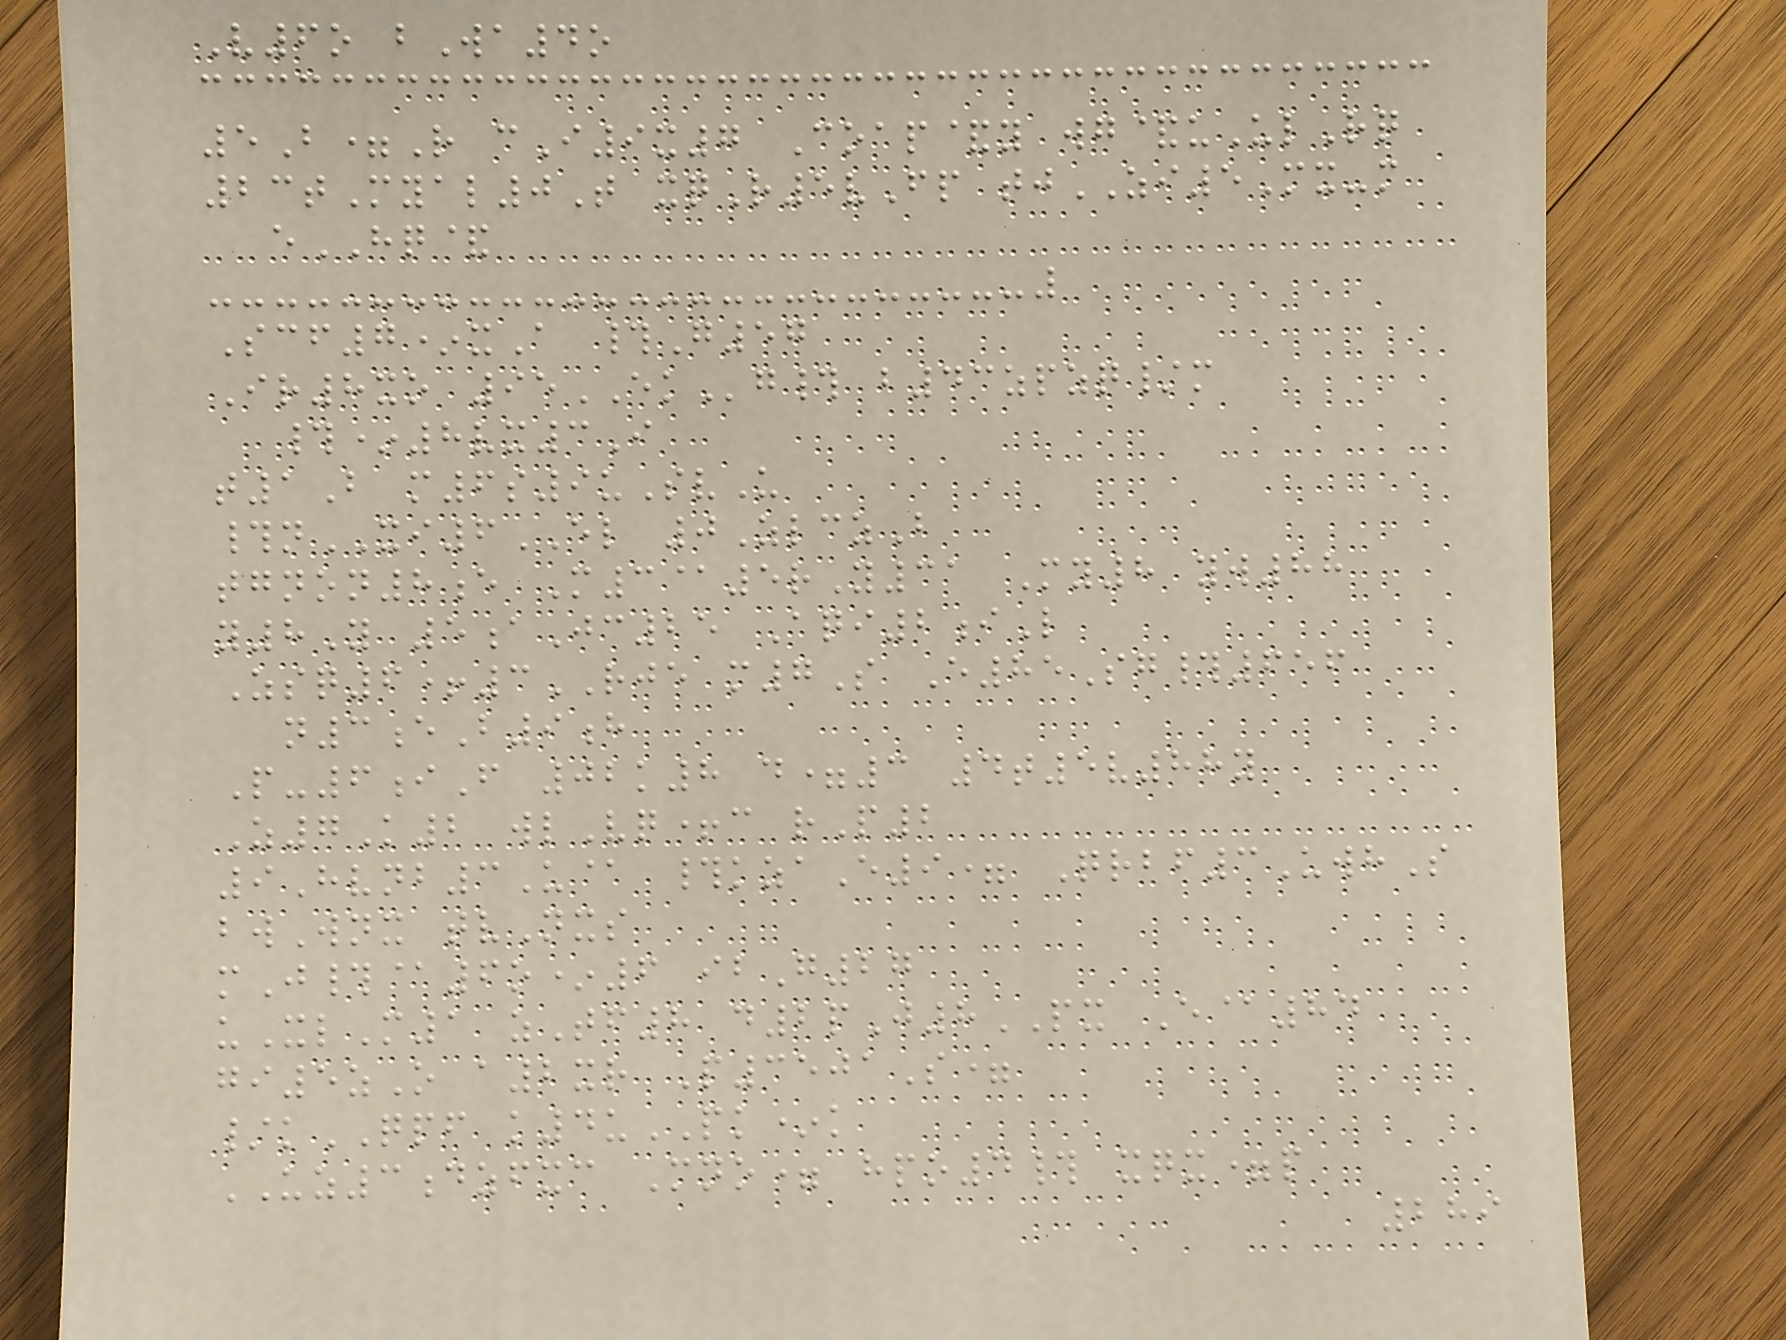V6o bWa4o
5B=R cI9x7 Coap&y wg&uUlRq
23tMyal0T xqR5vFp tjZI5Mx-m
eHQ&
Scf7*xA #G57
Ir8xo 95EKg# b43zpzq/m
#*8vx3I
t1B m6s9uSvU
#nXI6EL 0ZlczB
tgnon8e M3@5rY31 My8 yw88
y8Y 5aJc25 Aqi2iL
Zsq6+3RJE m7S E85Sg#656
n3eB9h
P-6iF 02k8 d=3 4t5v88y
Z7K2 wlVq+c rP2
9Hvnb3U@ #kzaE9= Qrbf3UwhS
bwWnx tvNxs
mJ#@6o*6 ibG27
uXlM1 zTf8 d2pJ8PX E@84
gi5zO a2xr P3501S=
/kQPF k4uPK*k
UZ3dzfxc Mno= hpo4# xqx=p
289
